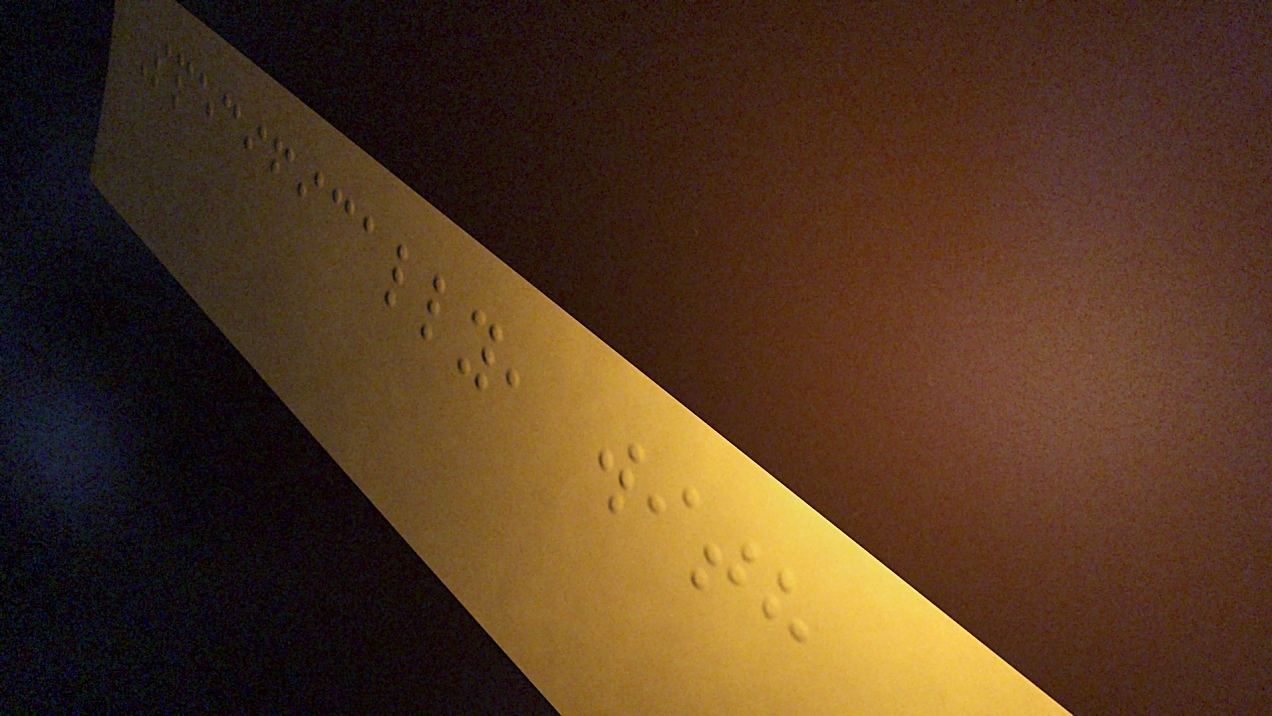Specifically, with
